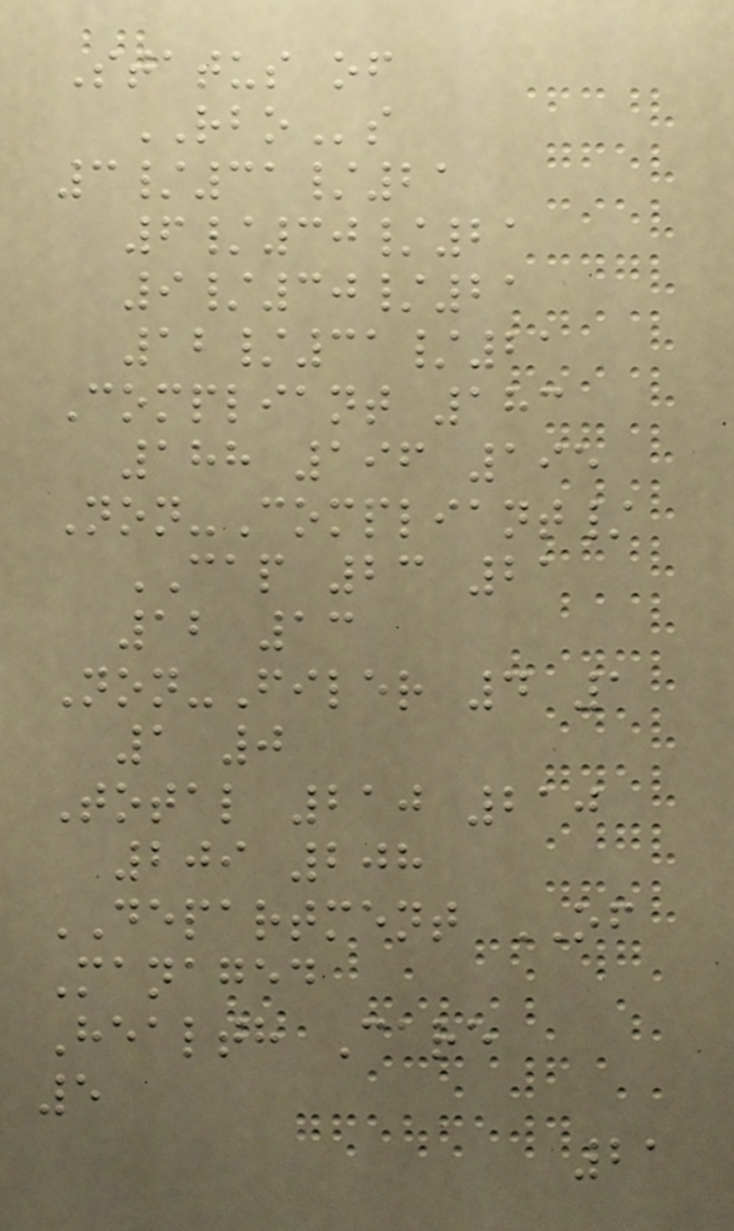Status of
RBOs
3/31/21
6/30/21
9/30/21
12/31/21
Compliant 183
188 196 195
Non-Compliant/
CAP 23 21
12 13
Non-Filer 4 1
1 0
Total 210 210
209 208
DEPARTMENT OF
Managed
Health Care
5
21
